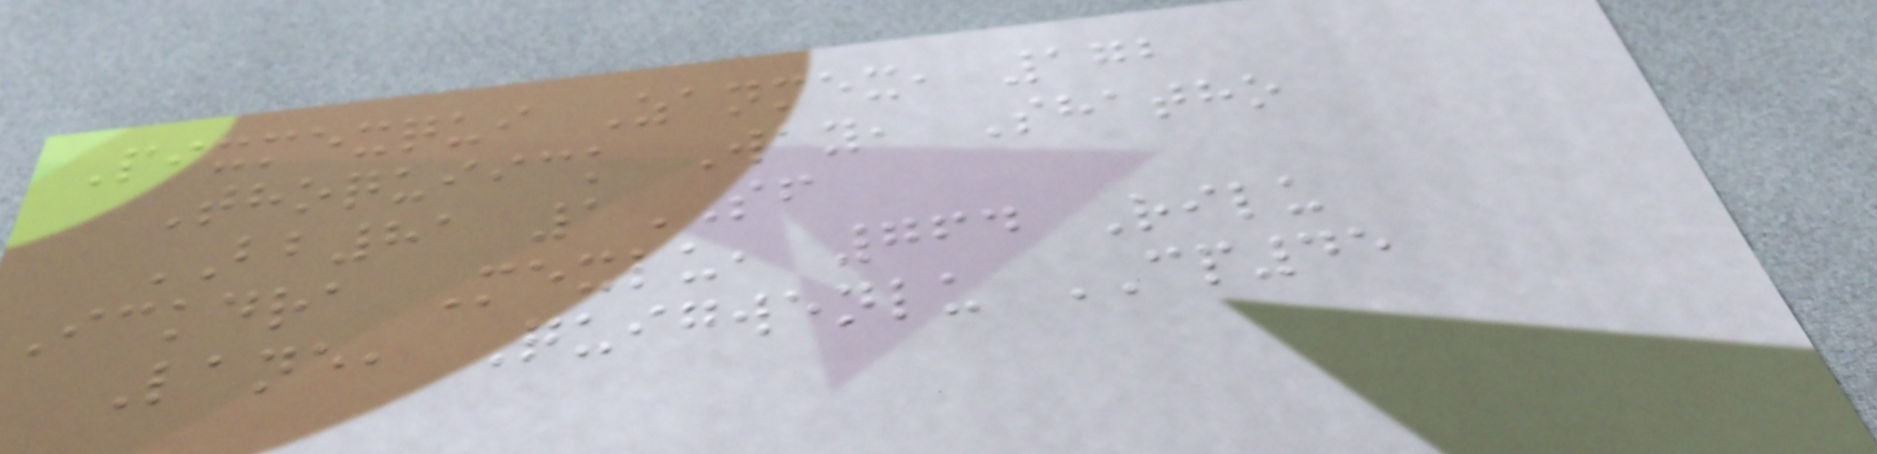Pixmexqui Zanmex, 172
Thoquiick Way, Shatho
BB81 1SF
Ickdra Mexlu, 764 Rilu
Lane, Quigwenlu CP45
